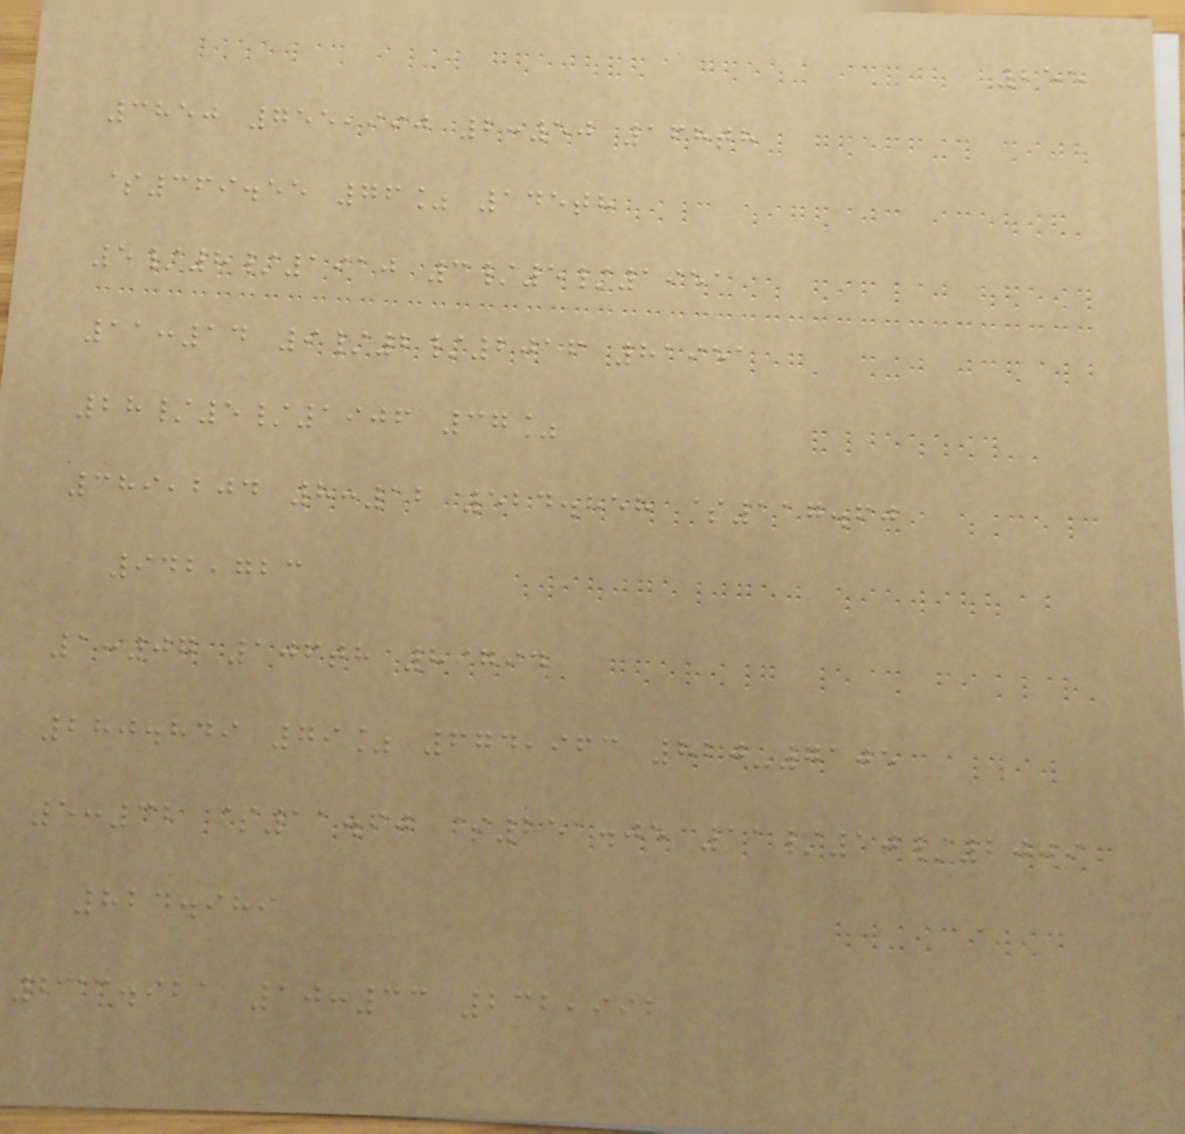255
3850 755,990 2:50 168th
$369.55 76% 145th
5/8/1910 3/5/1951
11:14 9/2/2016 81951
28/5/1906 37%
389,204 8:12 524.858 $117.60
942,723
1:07 106th 89794
280.849 79% 674,963 820-7105
5:32 $11.60 $251.05 11/10/2009
824.989
233.921 10:33 232,992
